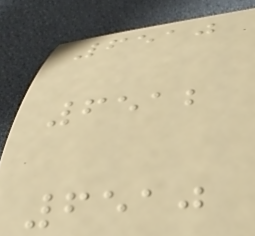6510
6512
6510
